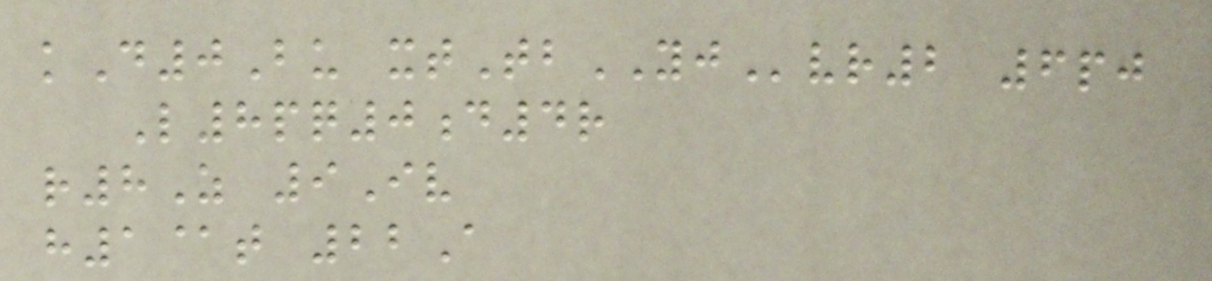kD0Bu xtTbYJvr2 6pj
L8pq0d4r
r8Z 9Iv
h1@t 22A
